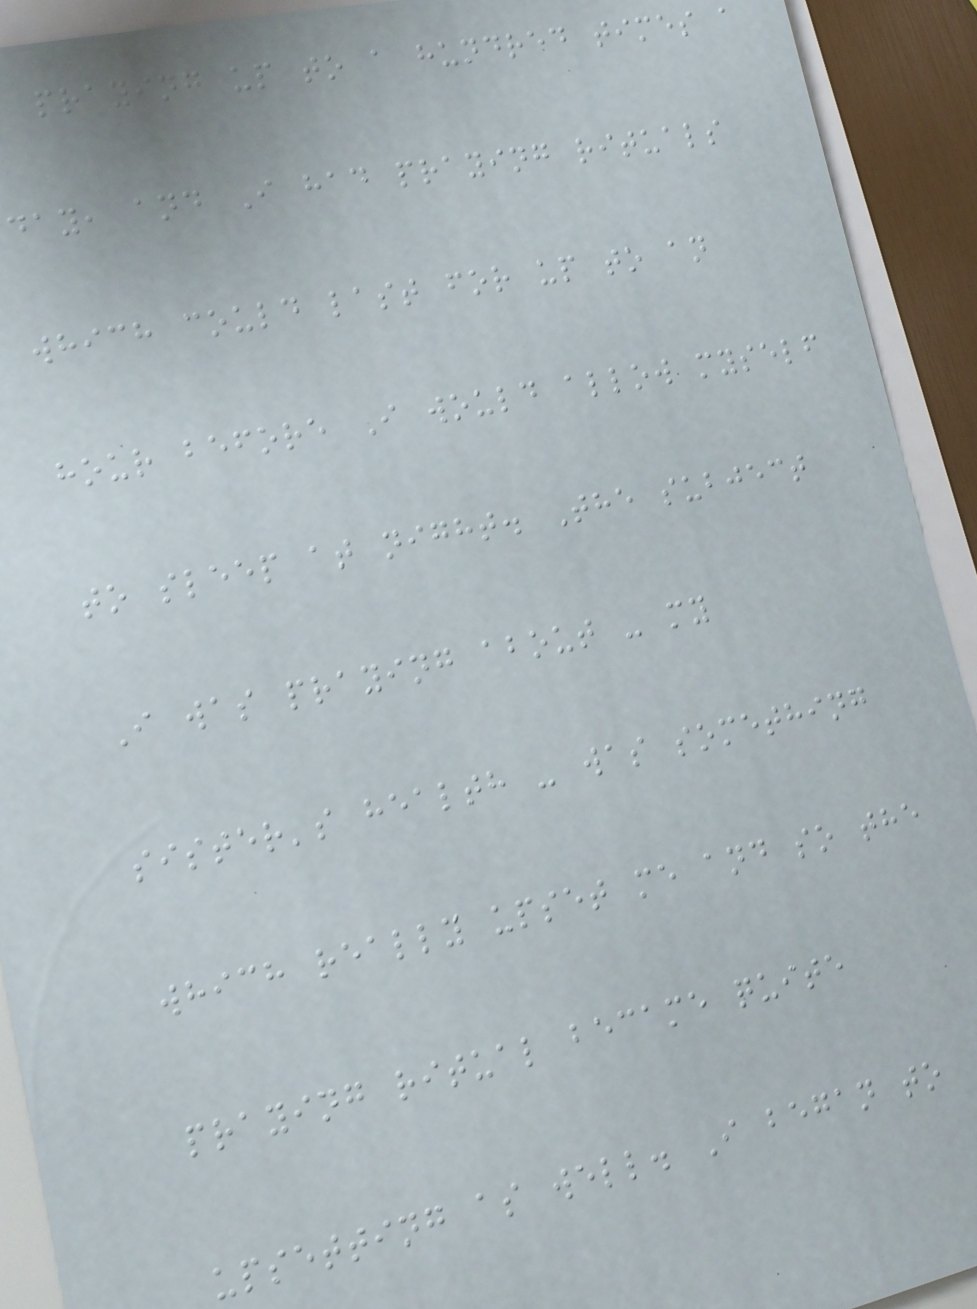praying up to a hundred times a
day, and I had praying rituals
which could last for up to an
hour before I would allow myself
to sleep at night. The subject
I was praying about - my
sister's health - was something
which really upset me and so the
praying ritual became quite
upsetting as well. I began to
